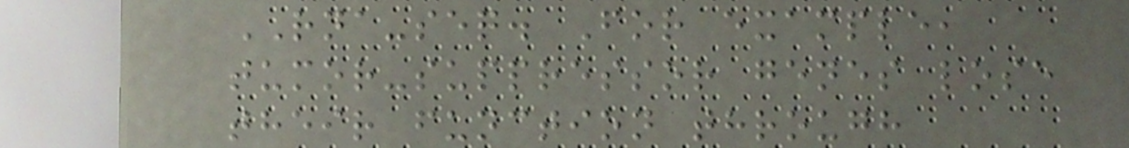RNA-seq. For example,
tumor-suppressor genes lose
their function through
